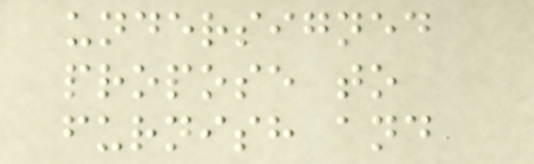undersigned
propose to
furnish and
